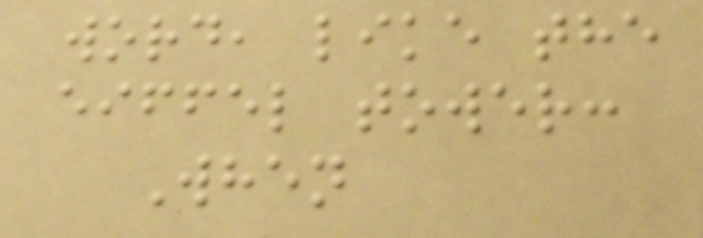word, like the
eiffel tower:
When
